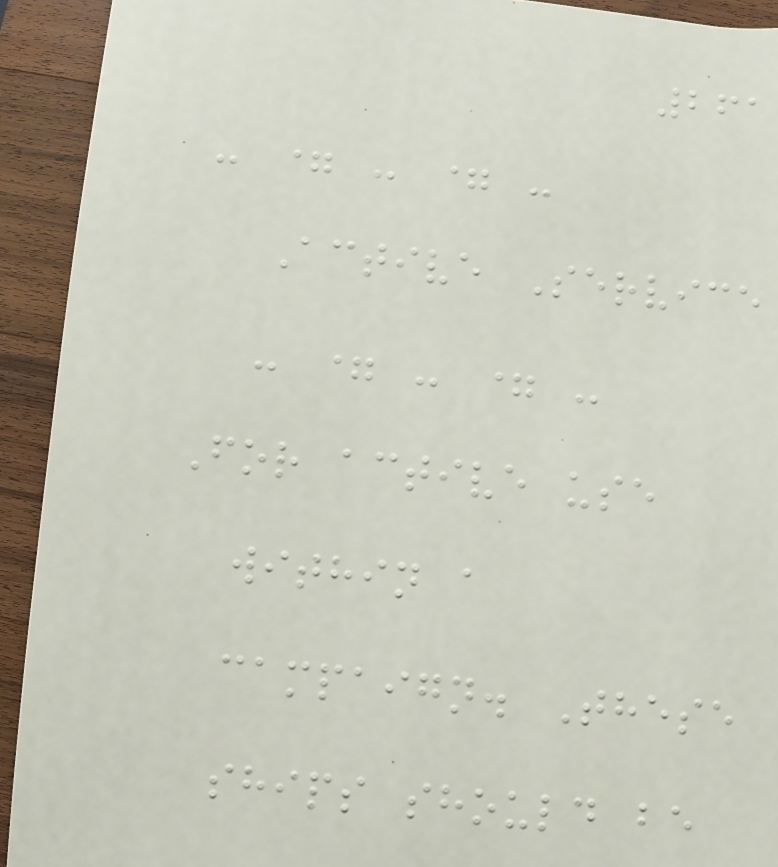261
- = - = -
Active Service
- = - = -
For active use
within a
campaign. These
ships should be
